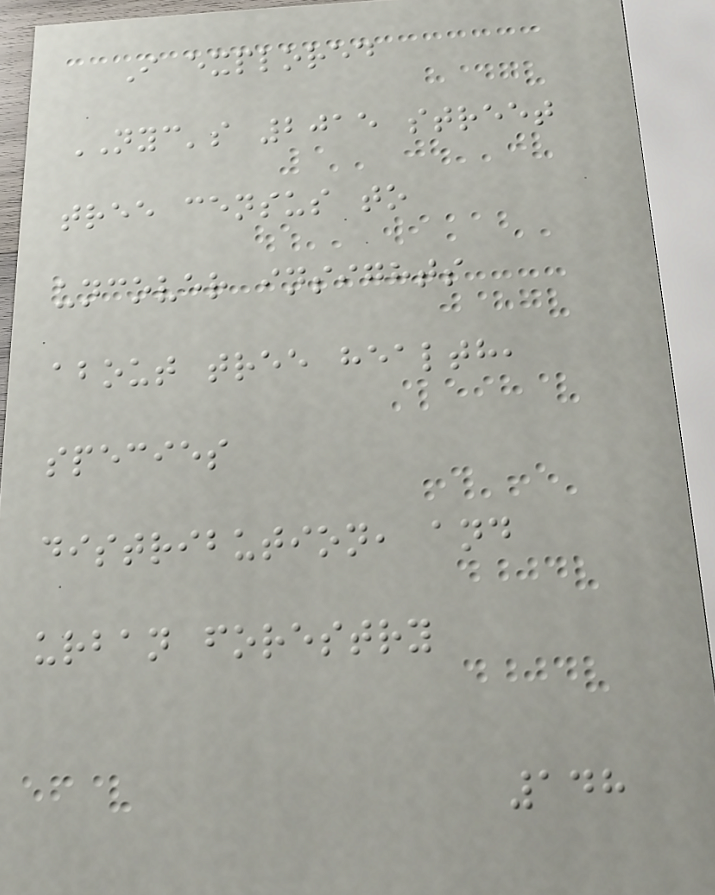I explored
NYC's 2015 street
tree census to
uncover insights
about tree health,
species
distribution, and
urban forestry
148
